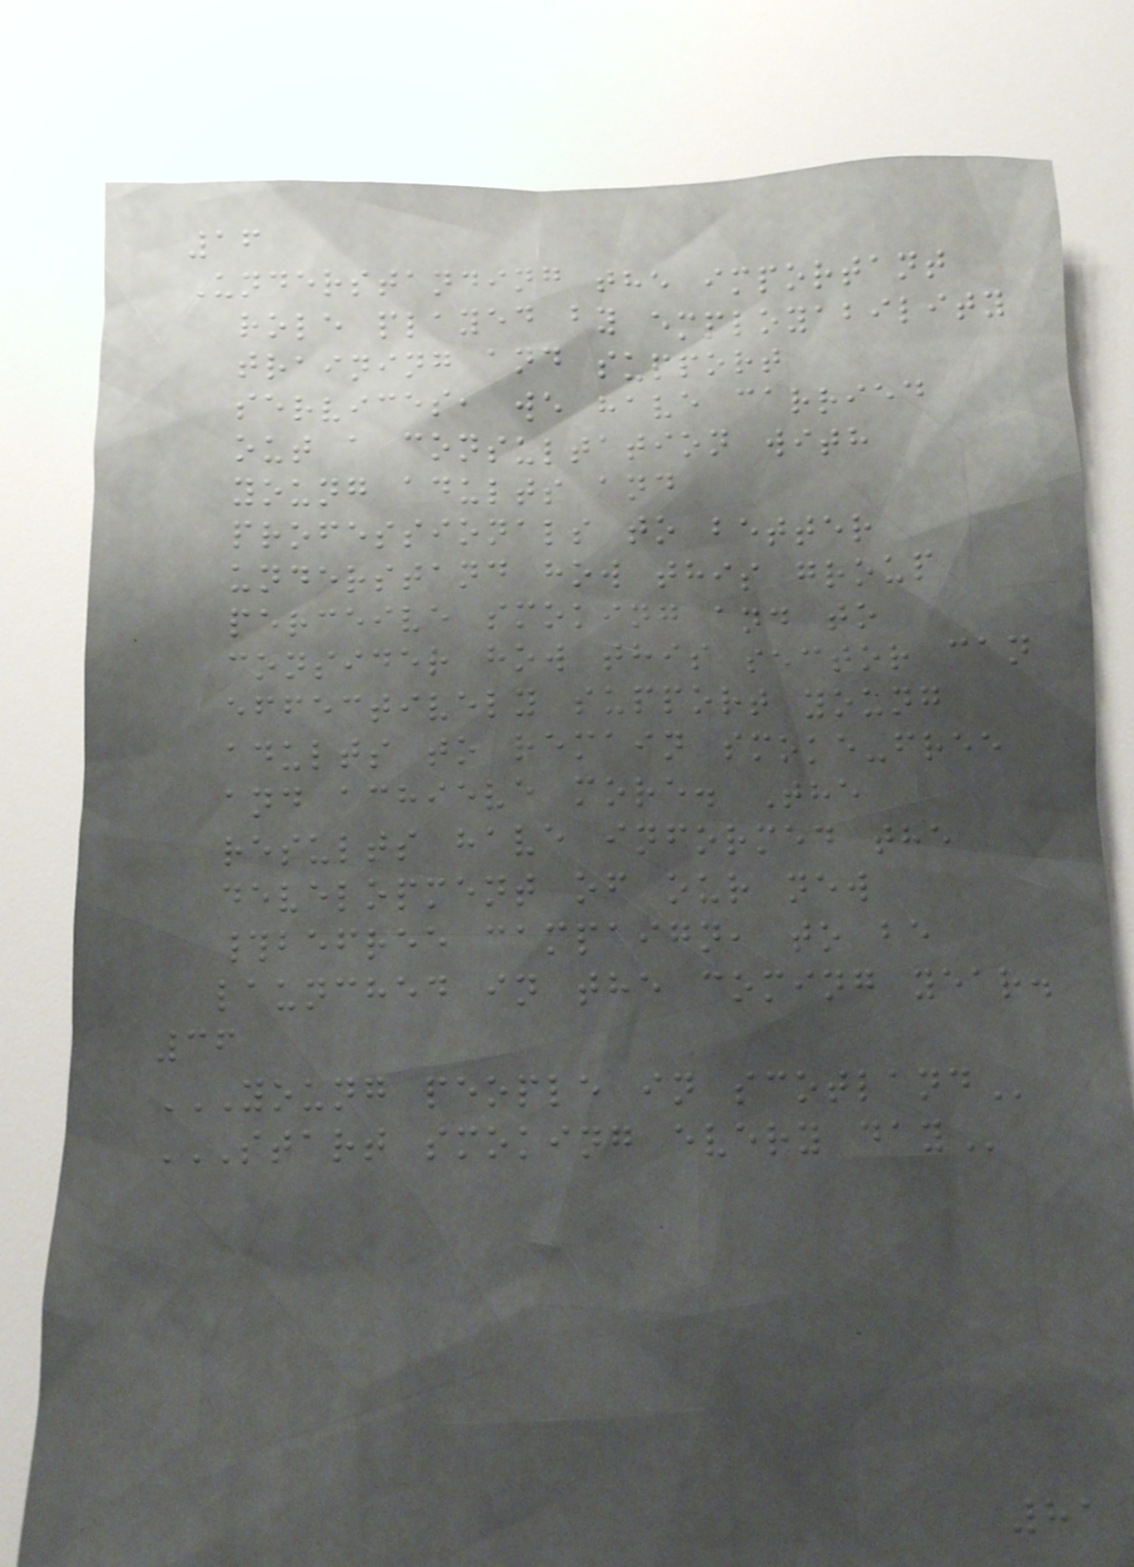16
Understanding the important
role played by employability
training and support
services, we have carried
out a consultation with
young adults and
professionals to better
understand how this group
perceive smoking and to
consider how this sector can
effectively support young
adults to remain smoke-free
and achieve more. The
results have informed the
development of our new
#befree campaign, to be
launched in the coming year.
36
YOUNG PEOPLE IN SCOTLAND
START SMOKING EVERY DAY
81
